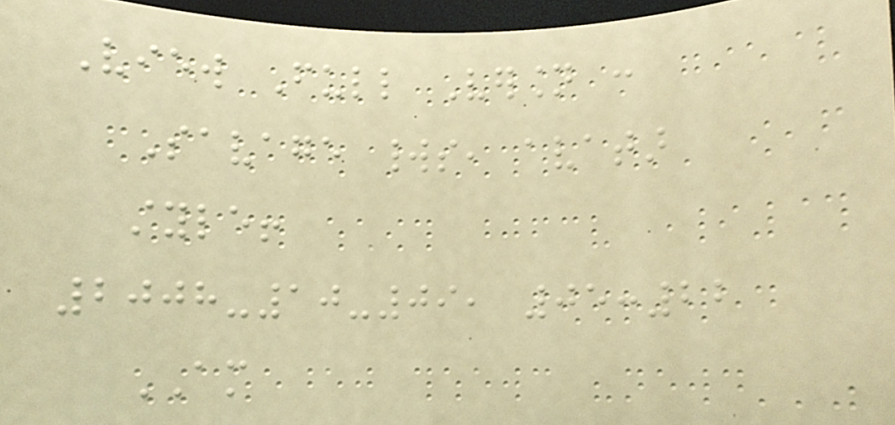View Full Version :
Savage worlds, avatar
style!
2008-10-09, 05:22
AM
